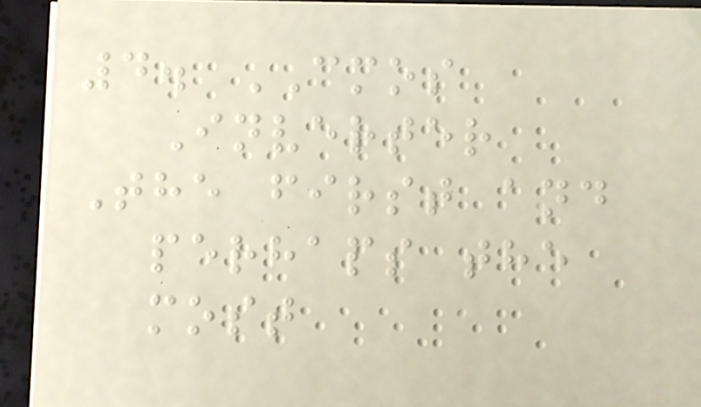4. CMOS
Inverter
The first and
perhaps the
most
